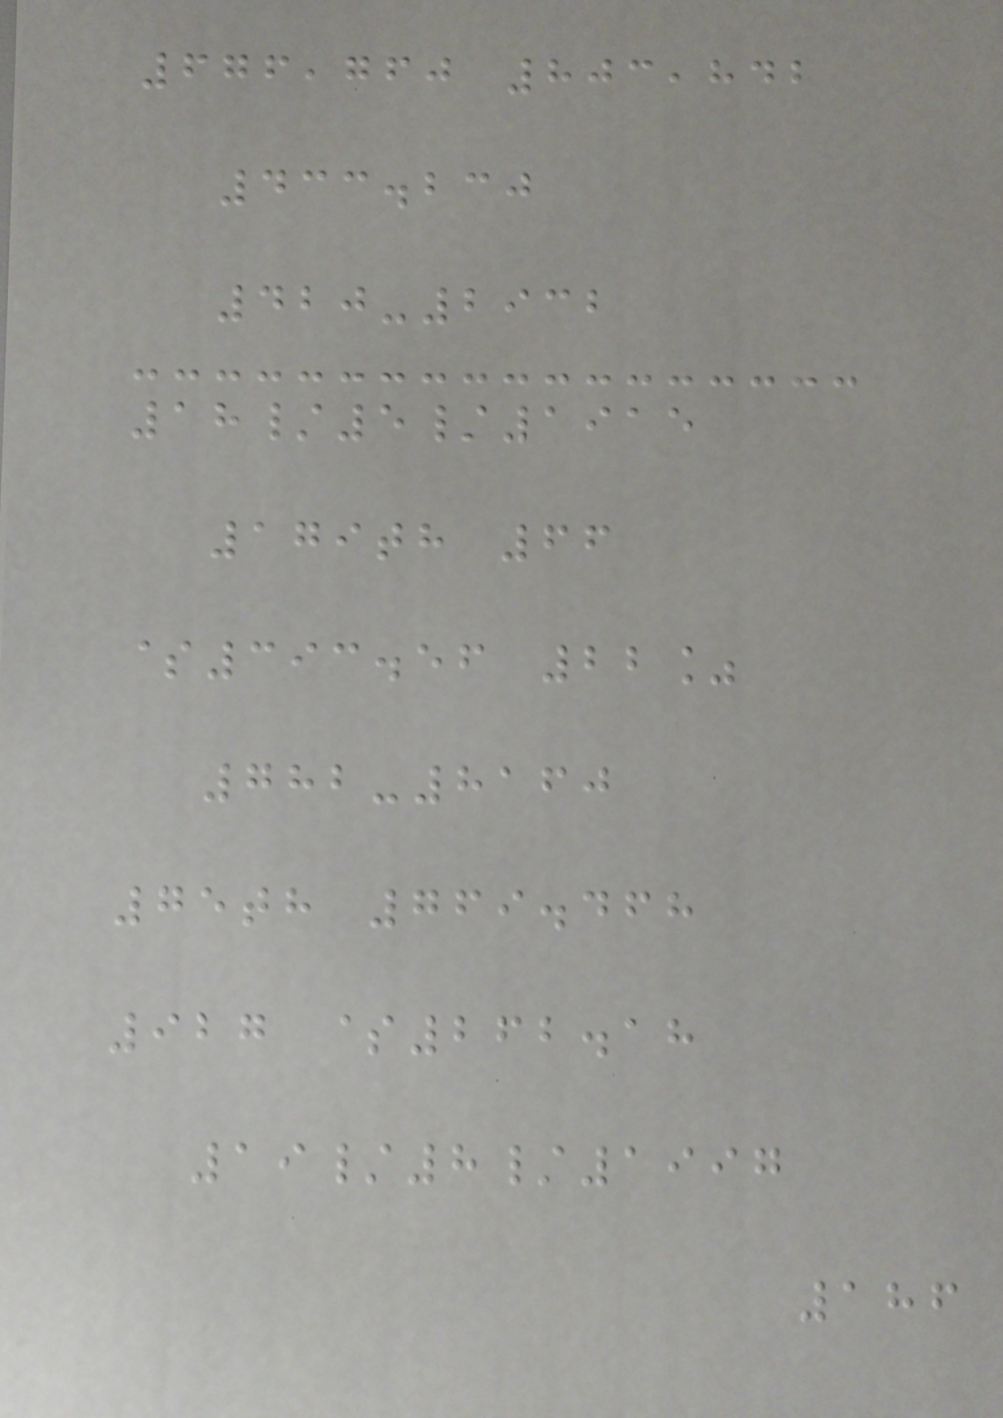676,760 803,842
433.230
420-2932
18/5/1915
179th 66
$393.56 22%
782-8160
75th 769.468
927 $262.18
19/8/1997
186
